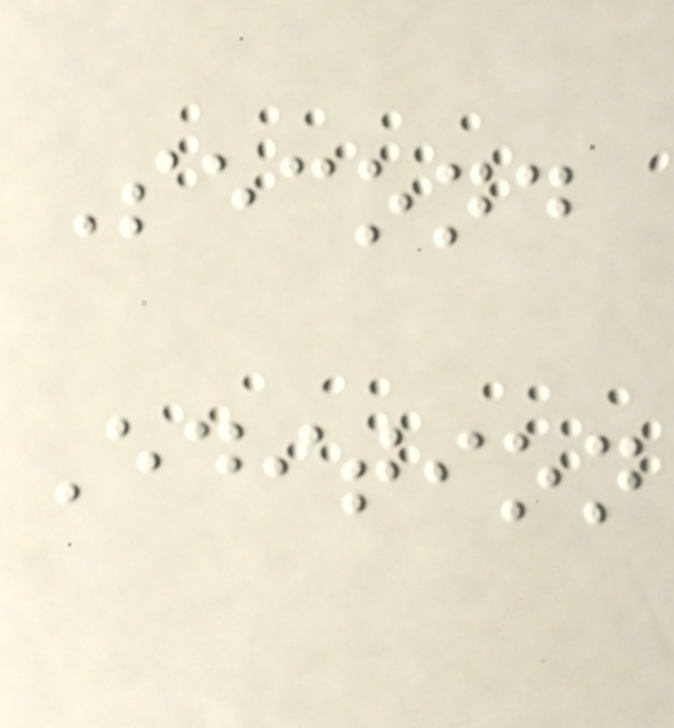Second
Edition
